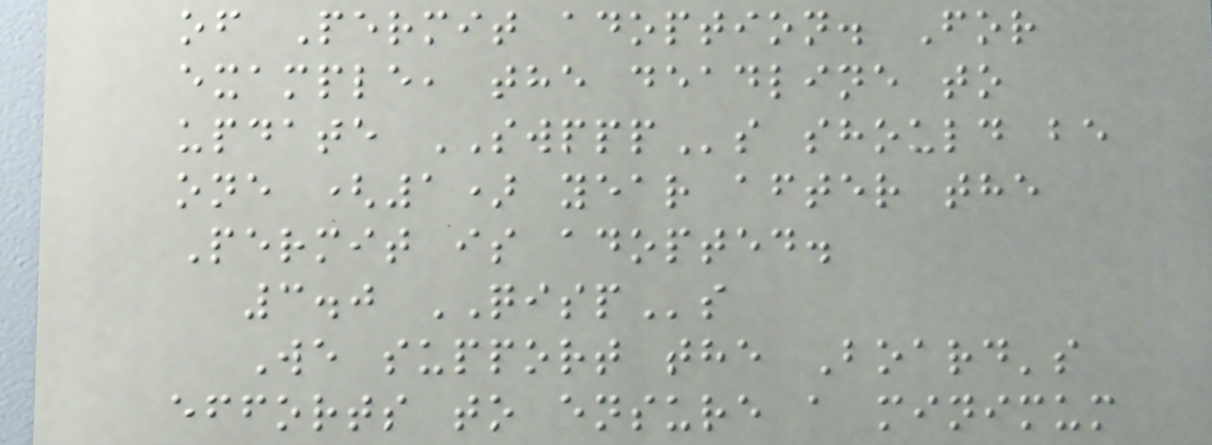of Permit adoption. For
example, the deadline to
update SWPPPs should be
one (1) year after the
Permit is adopted.
3.0 QISPs
We support the Board's
efforts to ensure a minimum
